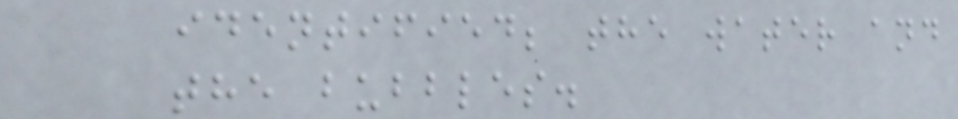identified; the water and
the bubbles.
